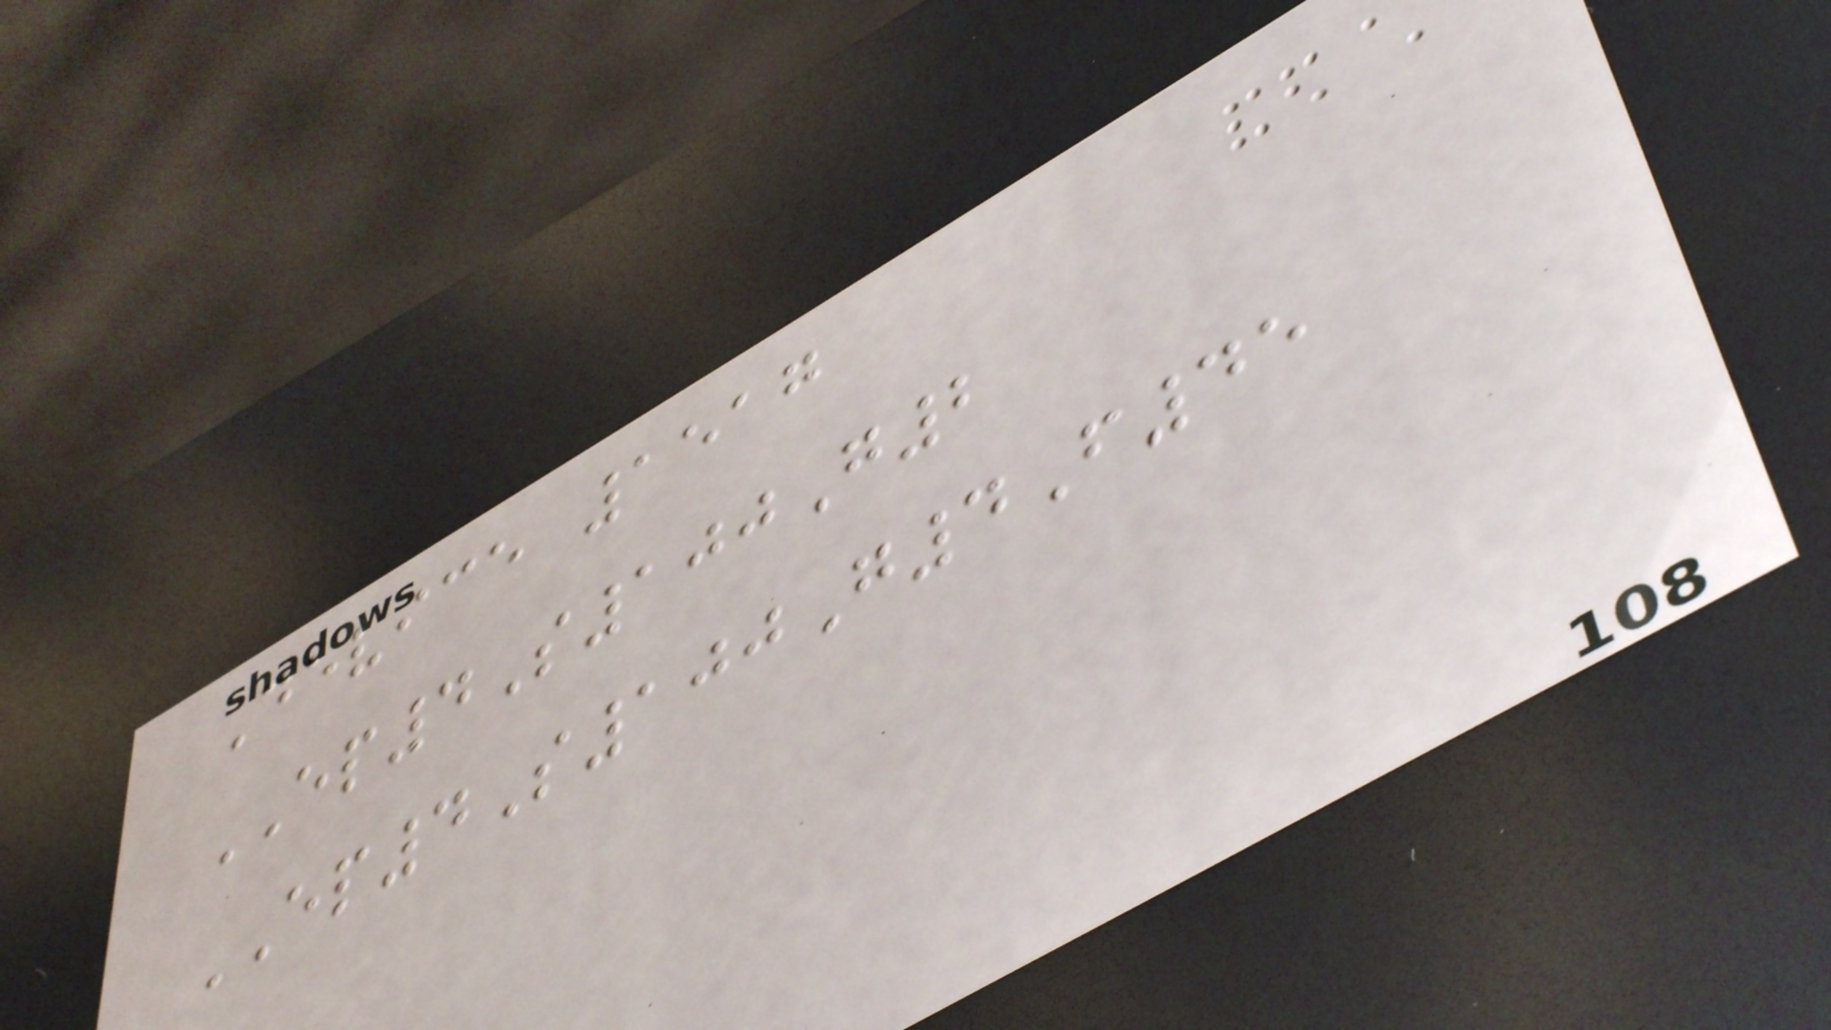Device 1517
EP4S100G2
EP4S100G4F45
